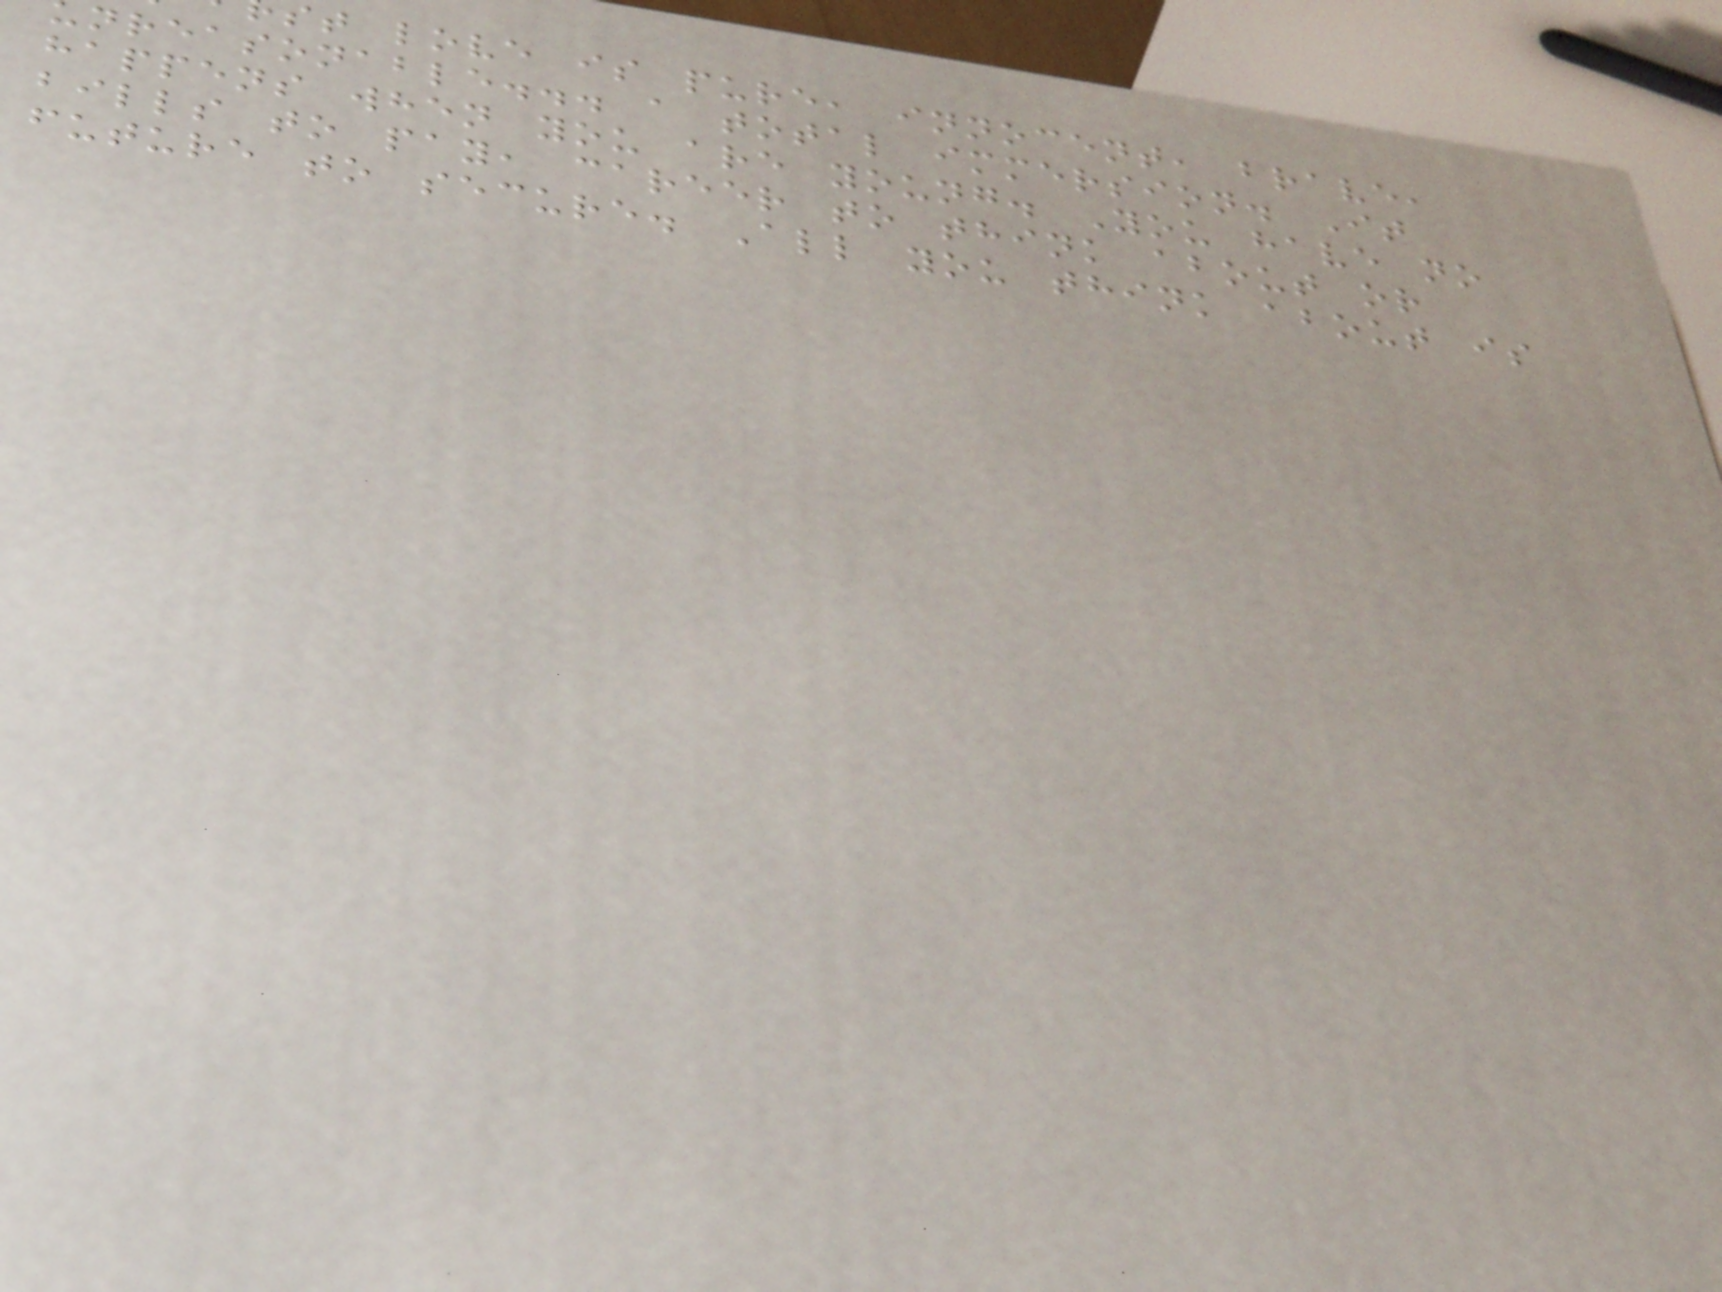st love is pure, innocent, brave,
nreasonable... a total immersion. It
happens when you are young. You have no
bills to pay, career to think about or
future to secure. All you think about is
